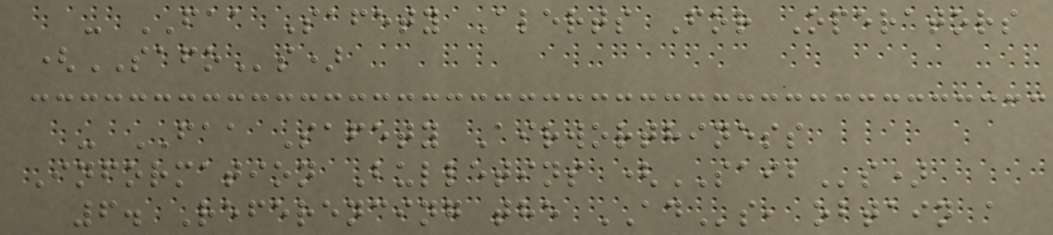- FAA Safety Alerts For Operators
(SAFOs)
- FAA Safety Airworthiness
Information Bulletins (SAIBs)
6. Referencing the ADs, obtain a
